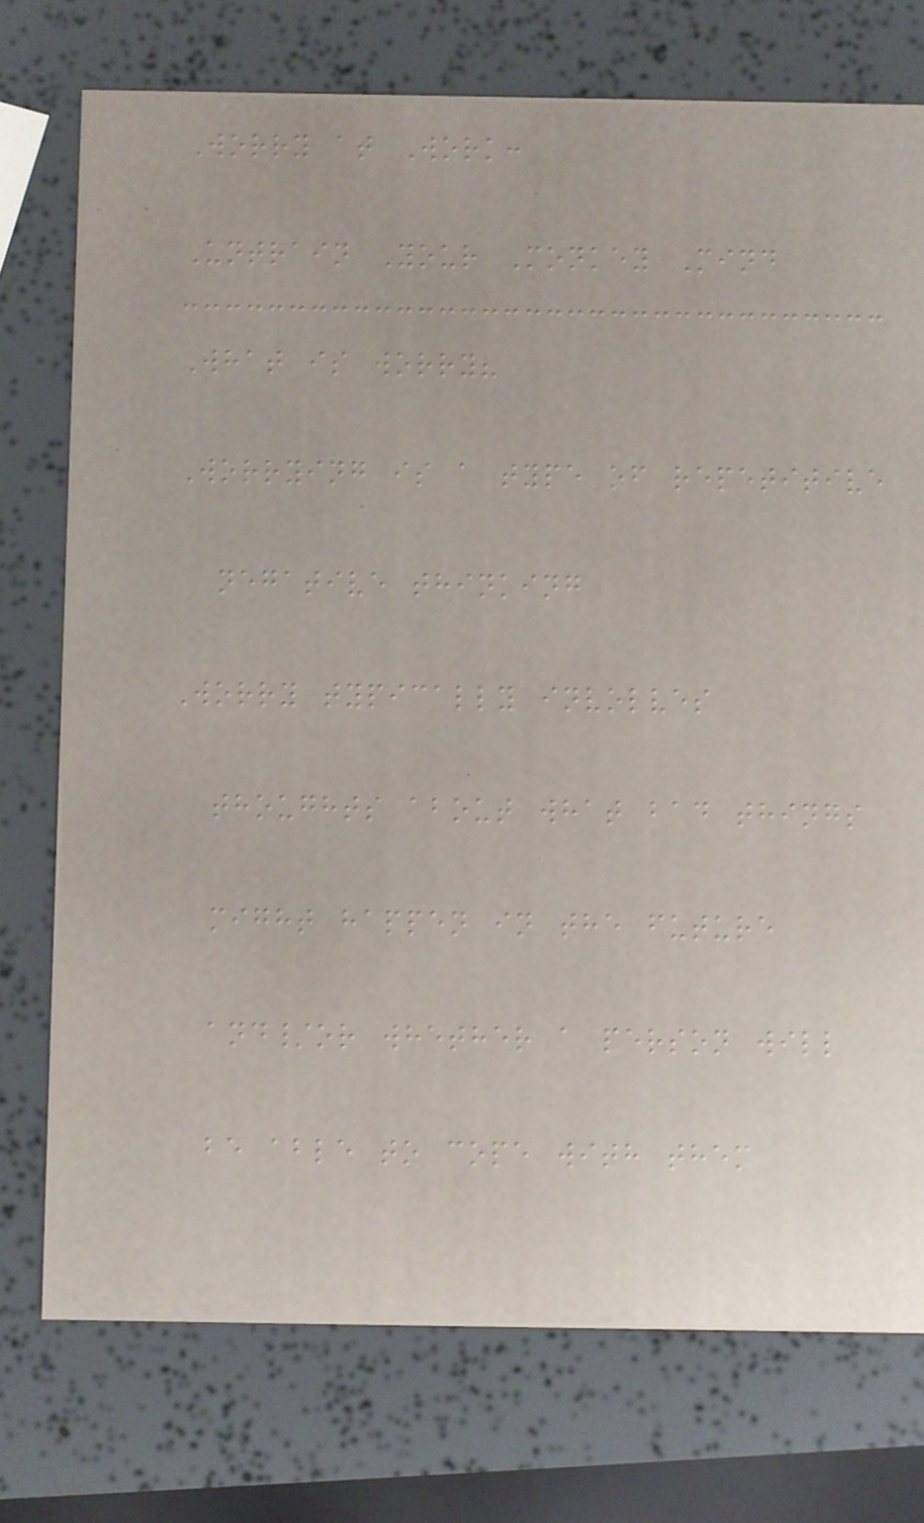Worry at Work:
Untrain Your Monkey Mind
What is worry?
Worrying is a type of repetitive
negative thinking
Worry typically involves
thoughts about what bad things
might happen in the future
and/or whether a person will
be able to cope with them
